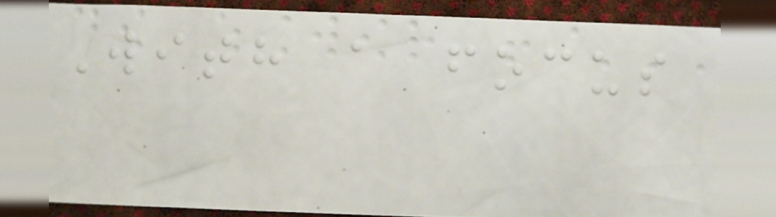With a focus
